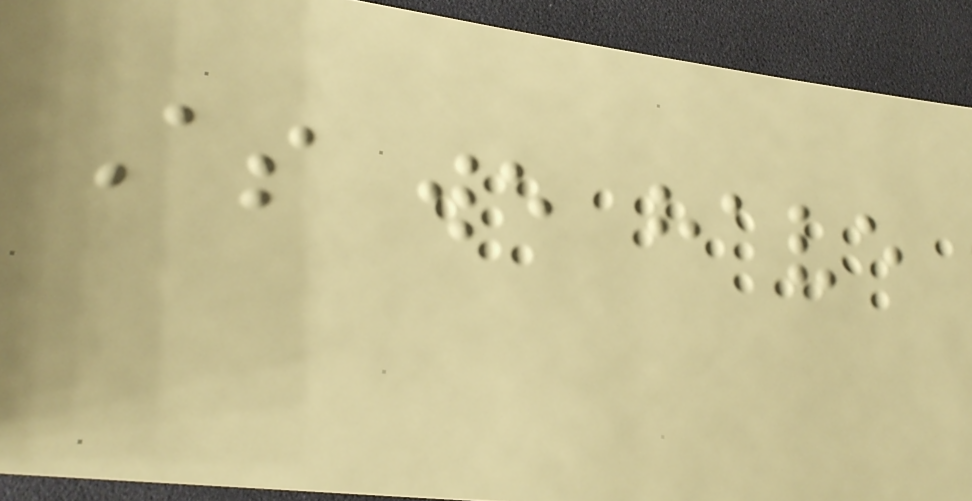As we have
